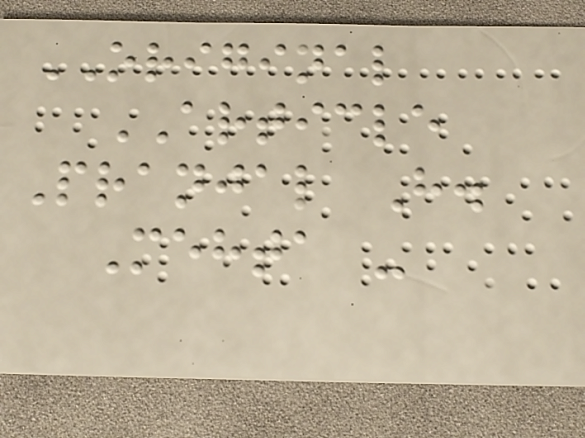ORIGINAL
ARTICLE
Pranjal H.
Mehta -
